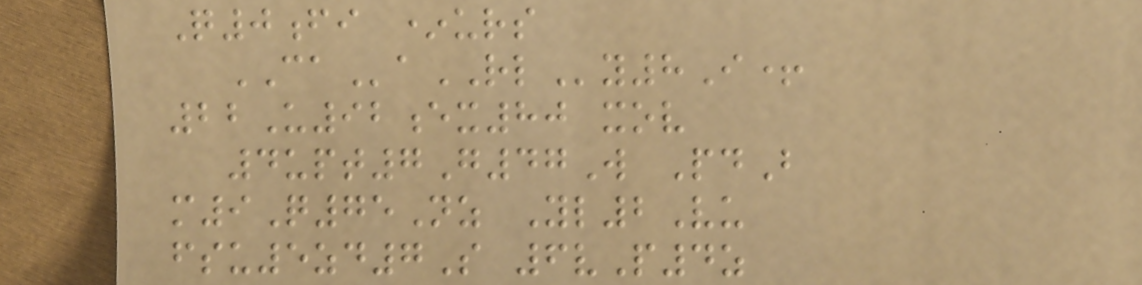Q0fi *urs
CAaRLy8I+
22U92ex80 xov
4upt7G47W PdB
m9Q75Nz Yl2Vu
fsu5zd7S 6vP4z
